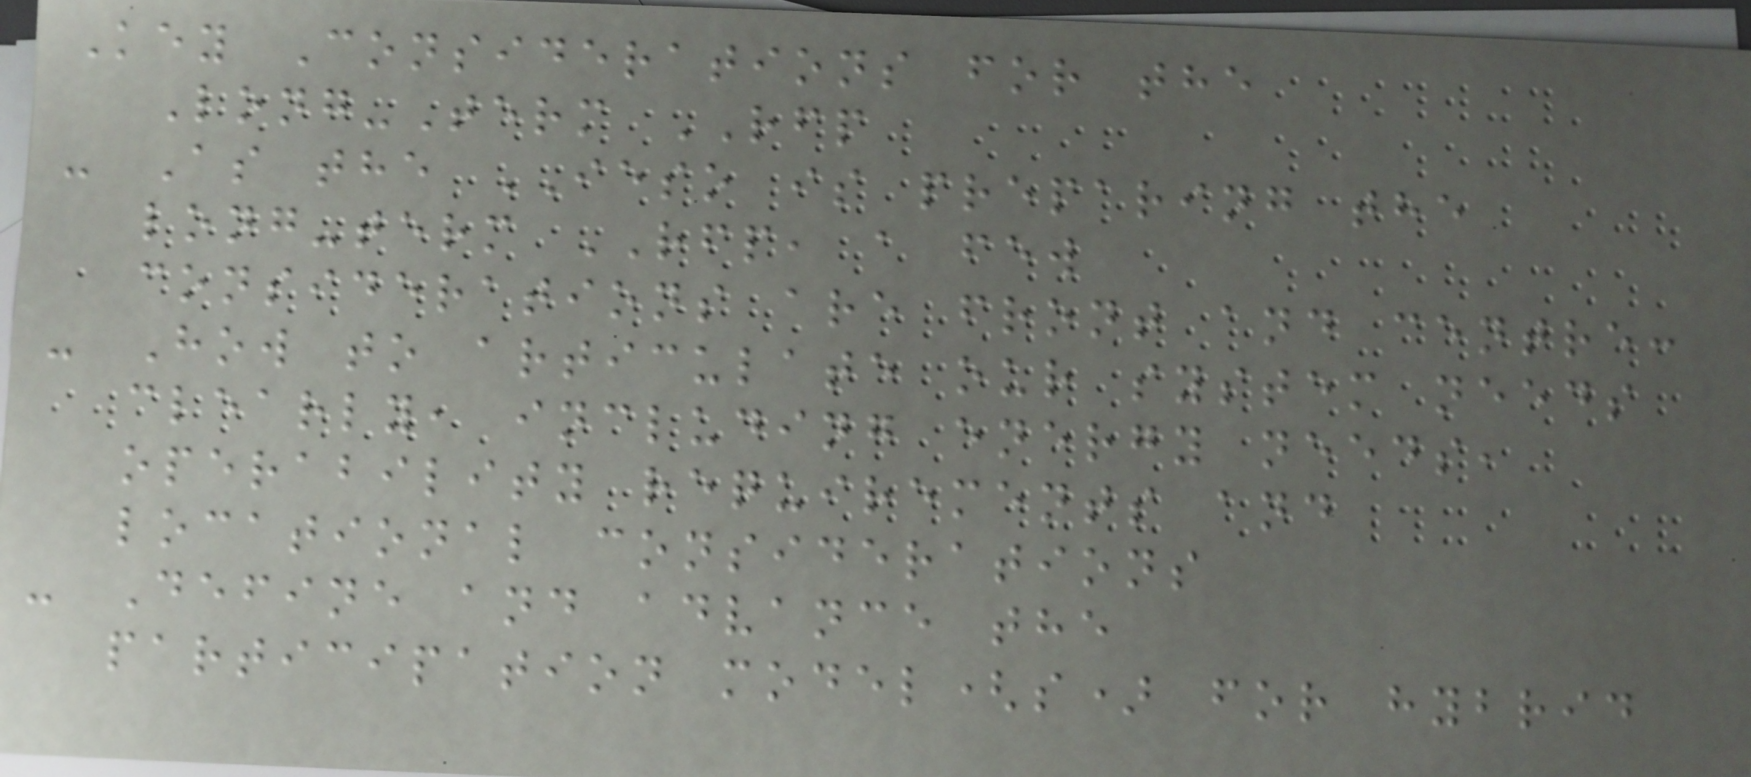Key Considerations for the
Long-Term RFP
- As the IESO is preparing the
long-term RFP, a few
considerations are front and centre:
- How to articulate our system needs
clearly, including energy needs,
operability requirements and
locational considerations
- Define and advance the
participation model(s) for hybrid
